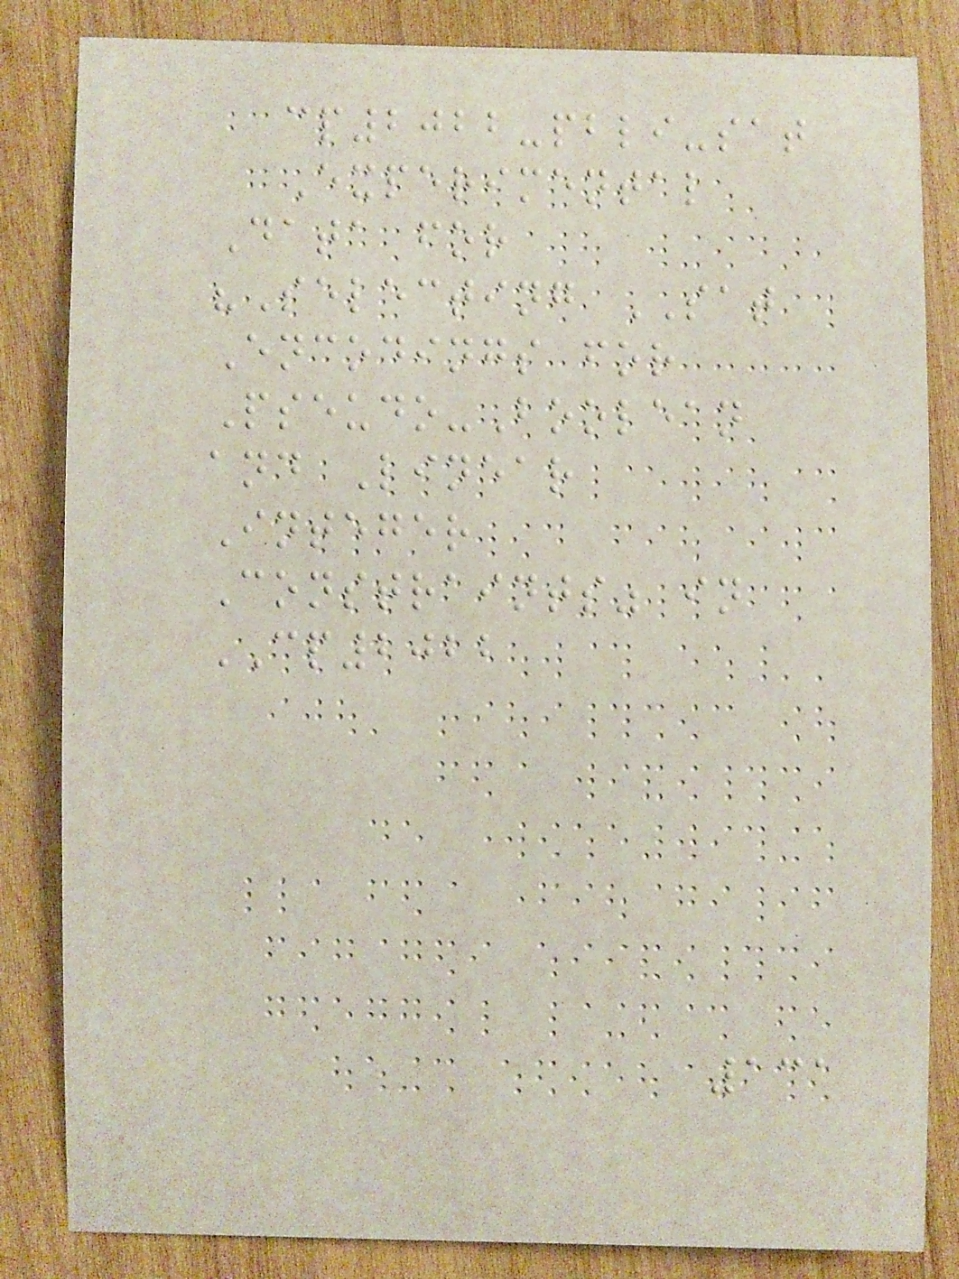cp2022-pbli-sat
Experimental
Data for
"Selecting SAT
Encodings for
Pseudo-Boolean
and Linear
Integer
Constraints" in
CP2022
131
